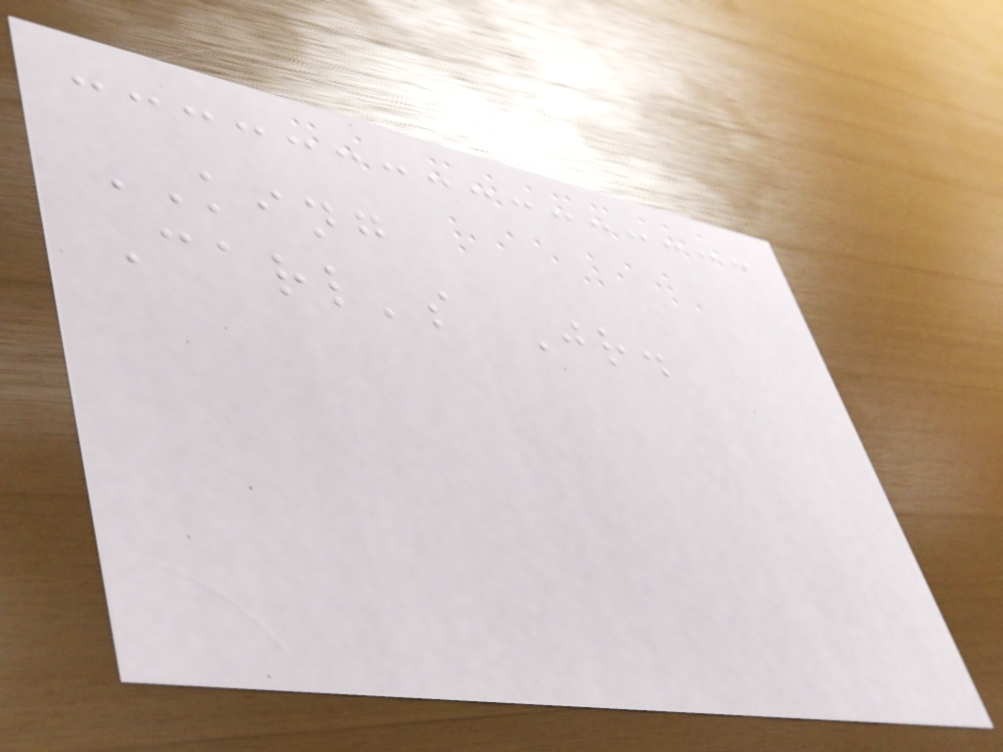KING
Carl's Jr.
